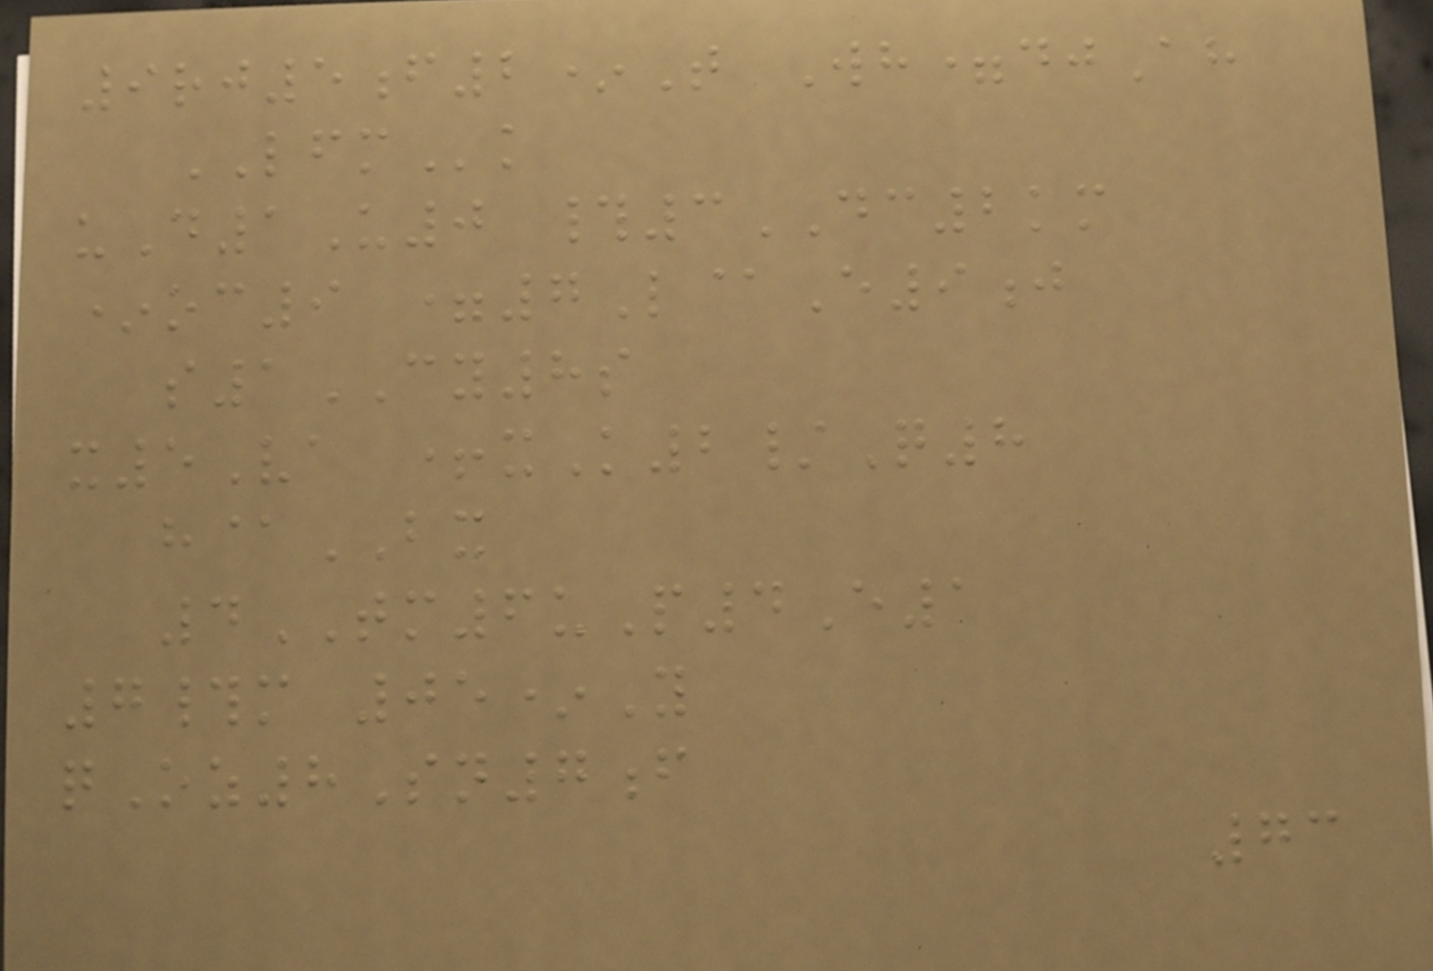9rj5f2*T Wh=djAh
LFMk
uD1U0 #3DC2km
*oc9 =7L@E9j
s1CY8s
x5Va +xK2/Q8
h@BX
4TM6uP4E1
7#m 05*Y
qOz8Sn7f
73
